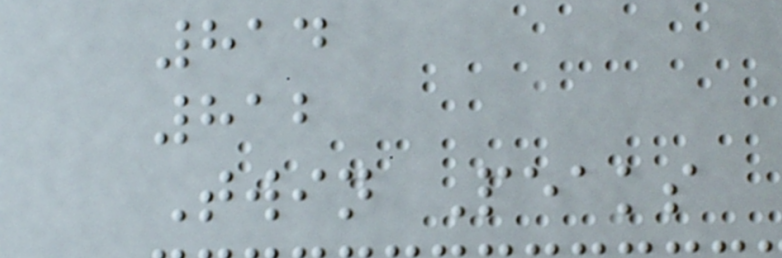814
812
Twin Peaks
